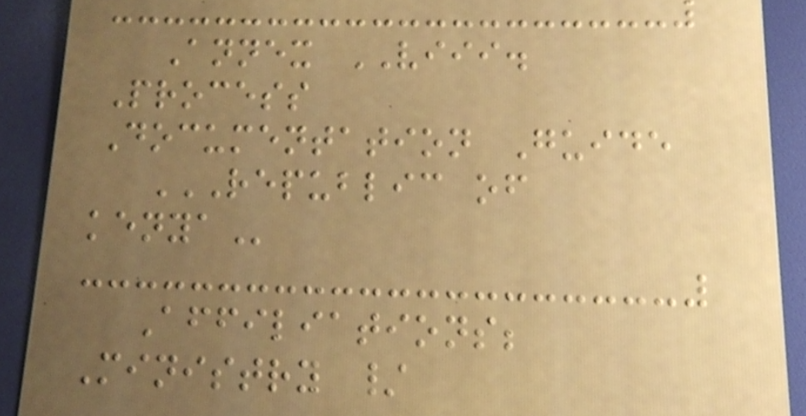Annex VIII.
Process
Documentation Guide
REPUBLIC OF
KENYA
Affiliations;
Ministry /
